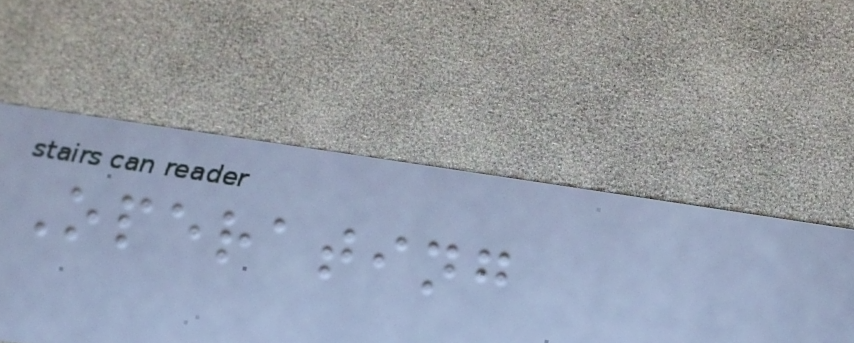Operating
